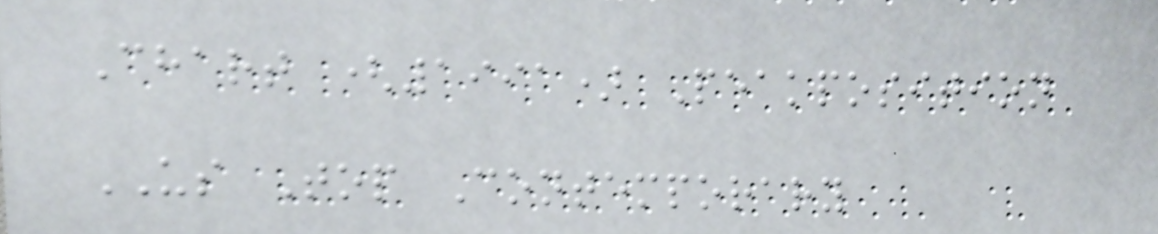Chart (1991) Peakposition
US Top Contemporary
